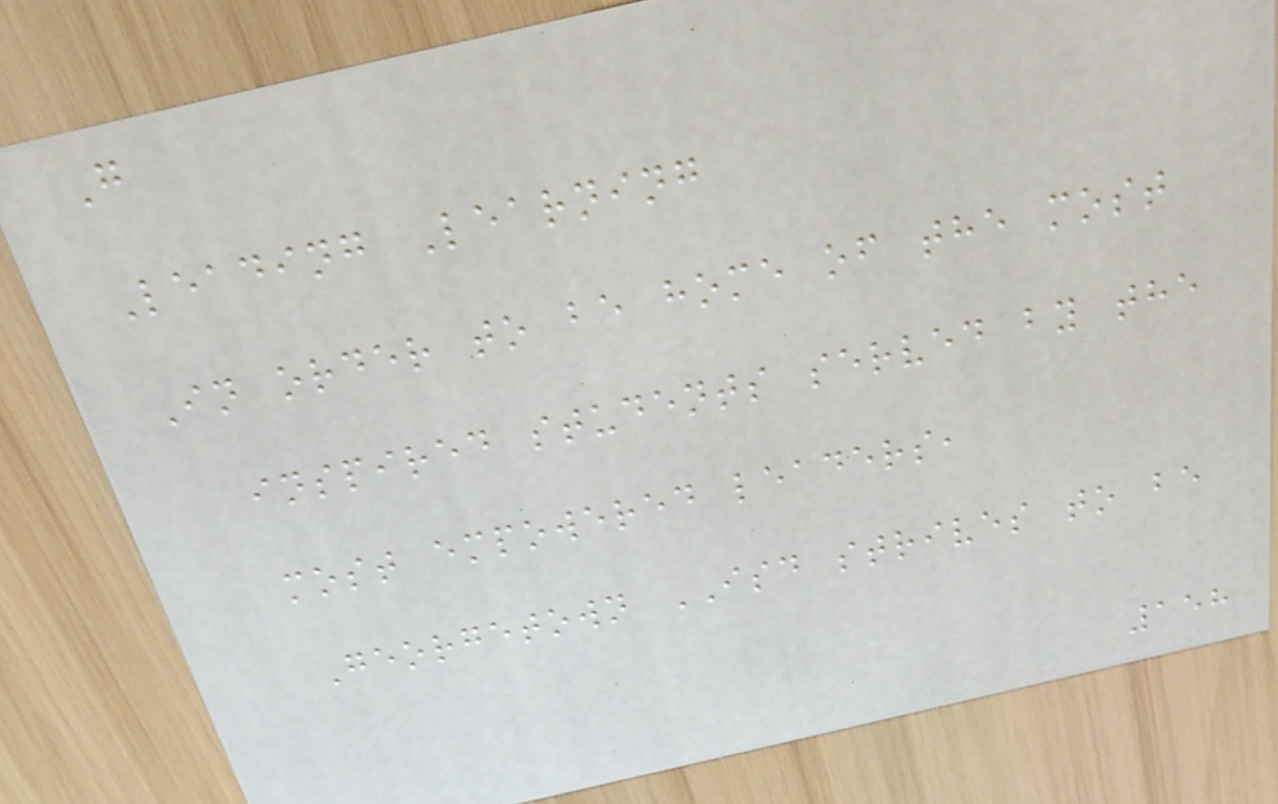G
Leading Learning
In order to be home of the most
inspired students served by the
most empowered leaders,
Georgetown ISD strives to be
158
